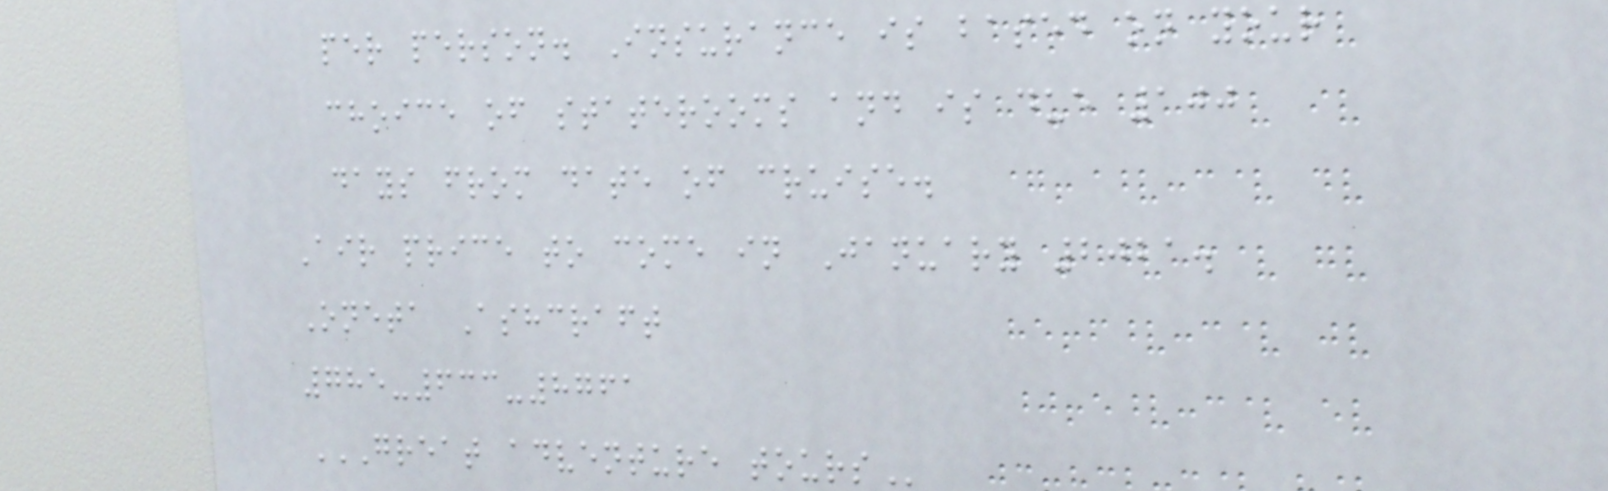per person. Insurance is based on your
choice of staterooms and is due 100
days from date of cruise.
Air price to come in January 2021.
Oneta Ashcraft
785-633-8761
GREAT ADVENTURE TOURS
